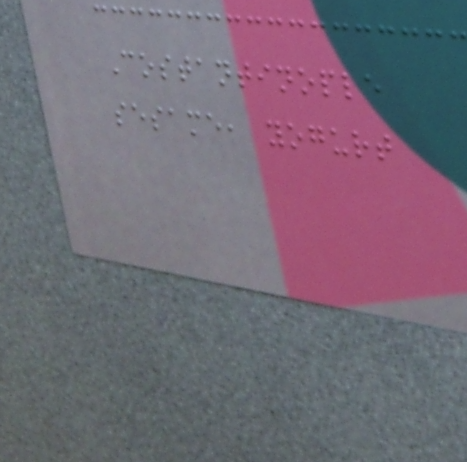Costantinople
sesame, yogurt
